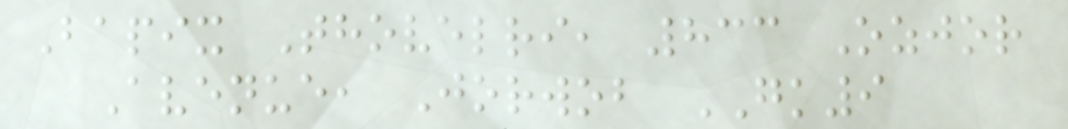Bapix Thovelri, 833 Ozjor
Avenue, Jorwob GK9
